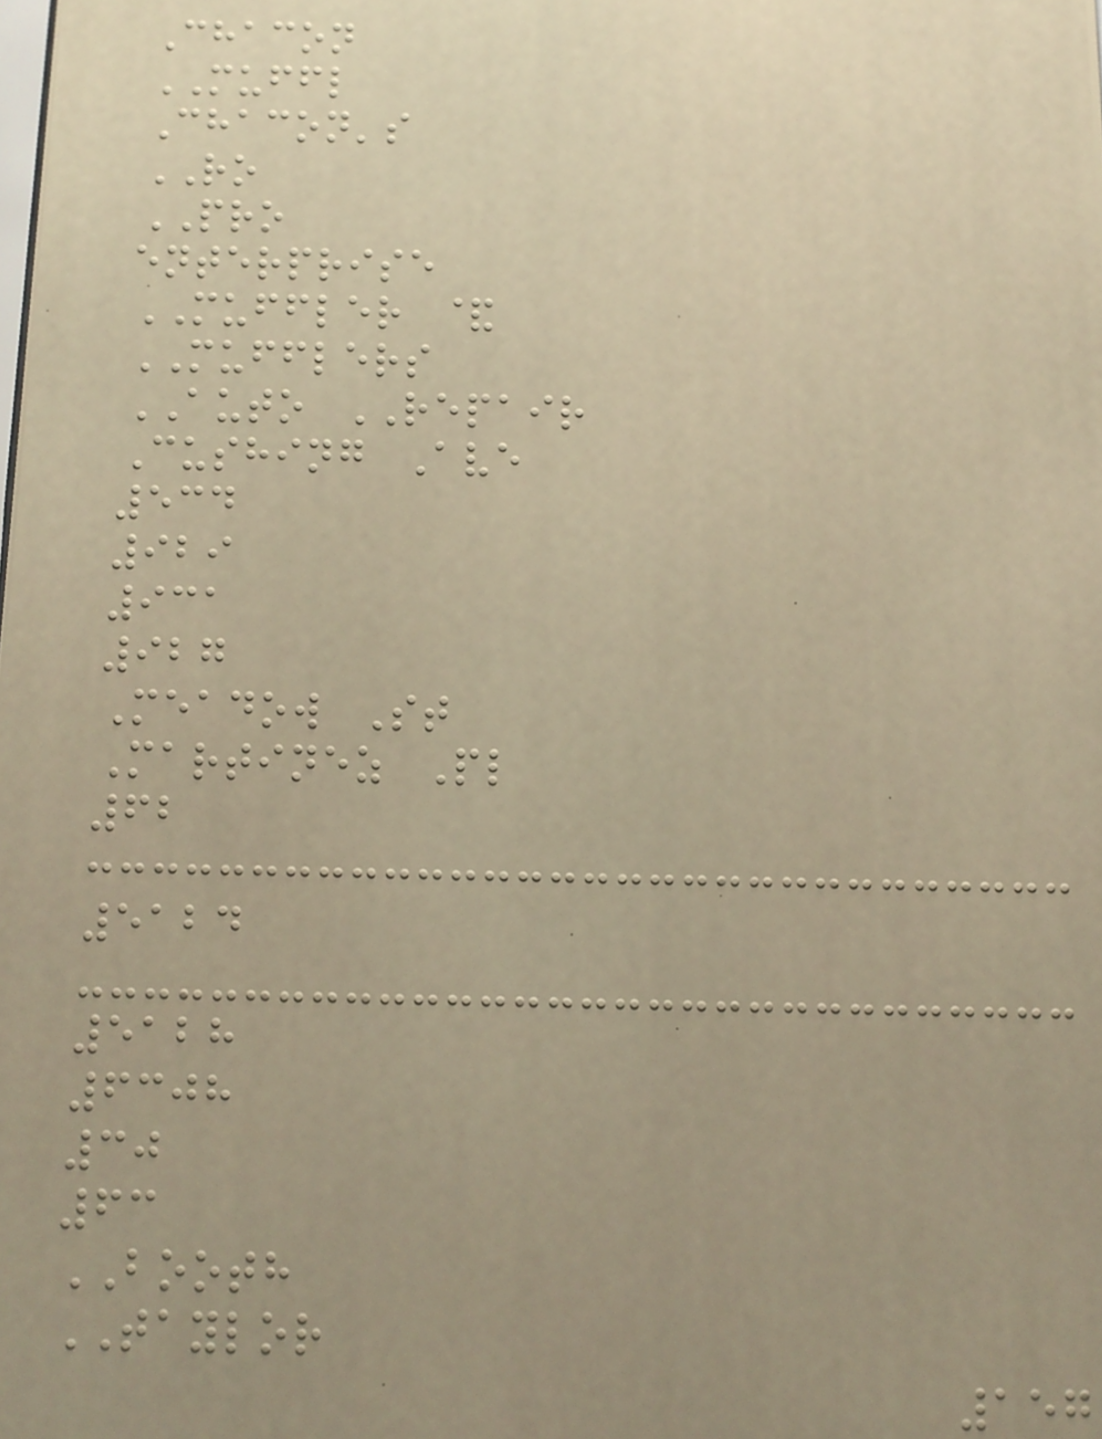Chacon
MUFFL
Chacon's
RO
PRO
enterprise
MUFFLER &
MUFFLERS
AUTO REPAIR
Cushing Ave
534
929
931
927
Meadow St
Martinez Pl
62
5124
5128
6308
30
63
BOOTH
TAYLOR
157
